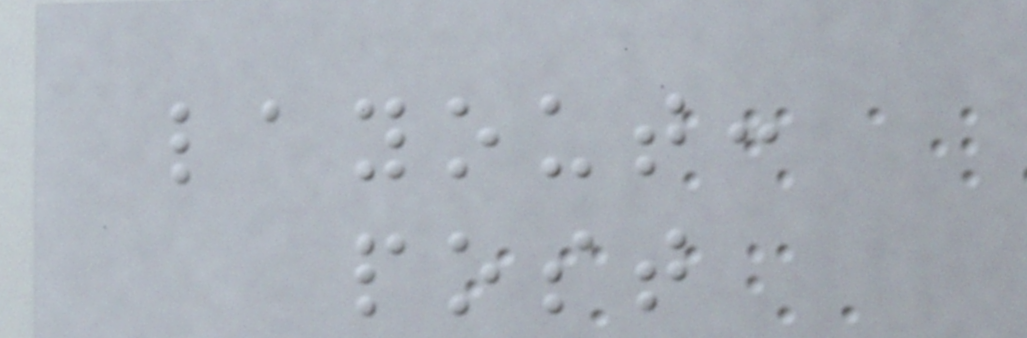layout:
post
